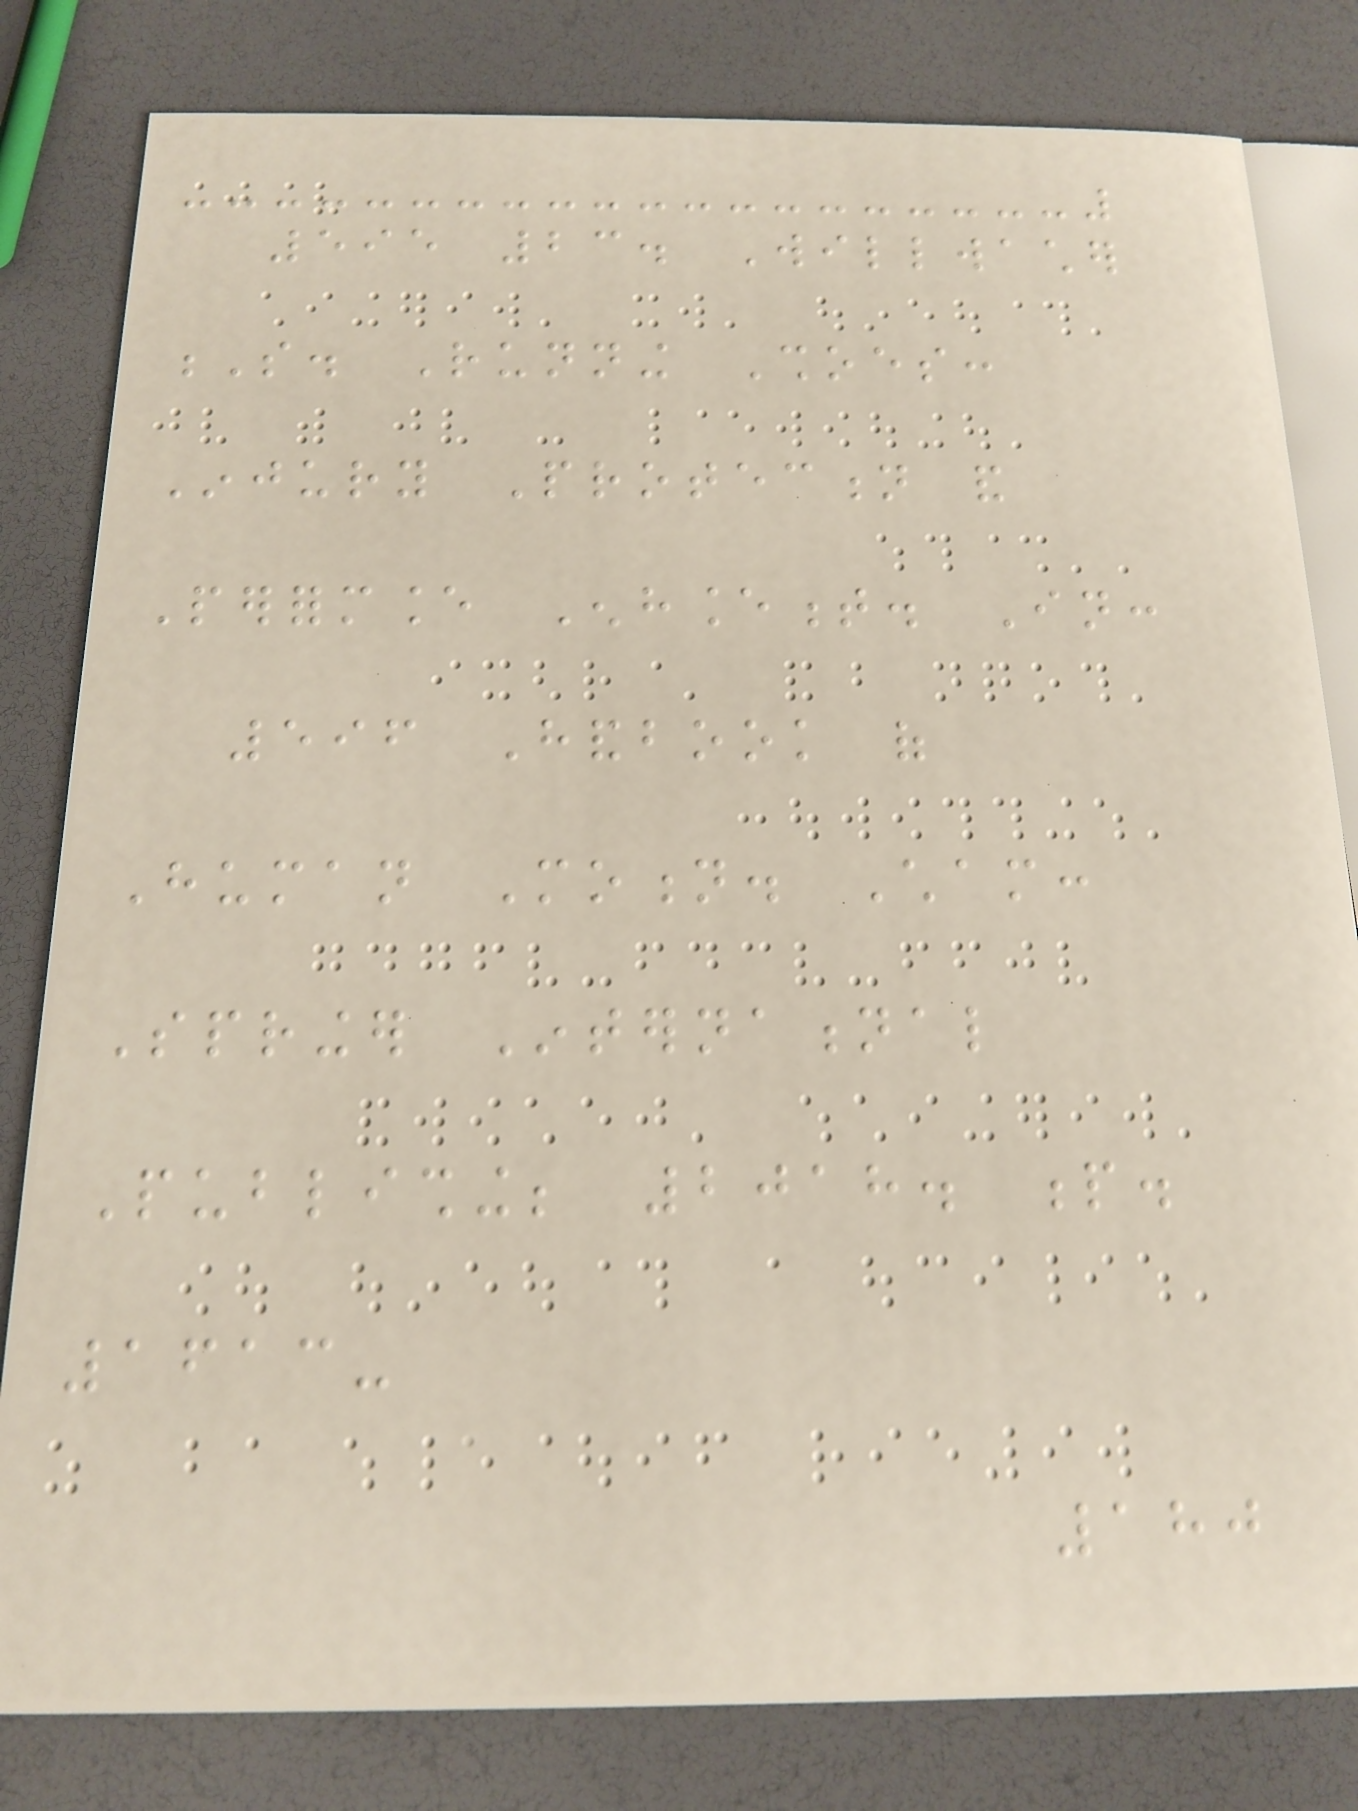595 23. Willwacher
S. Running Shoes:
Injury Protection and
Performance Enhancement. In:
596 Handbook of
Human Motion. Cham:
Springer International
Publishing; 2018. p.
1613-
180
